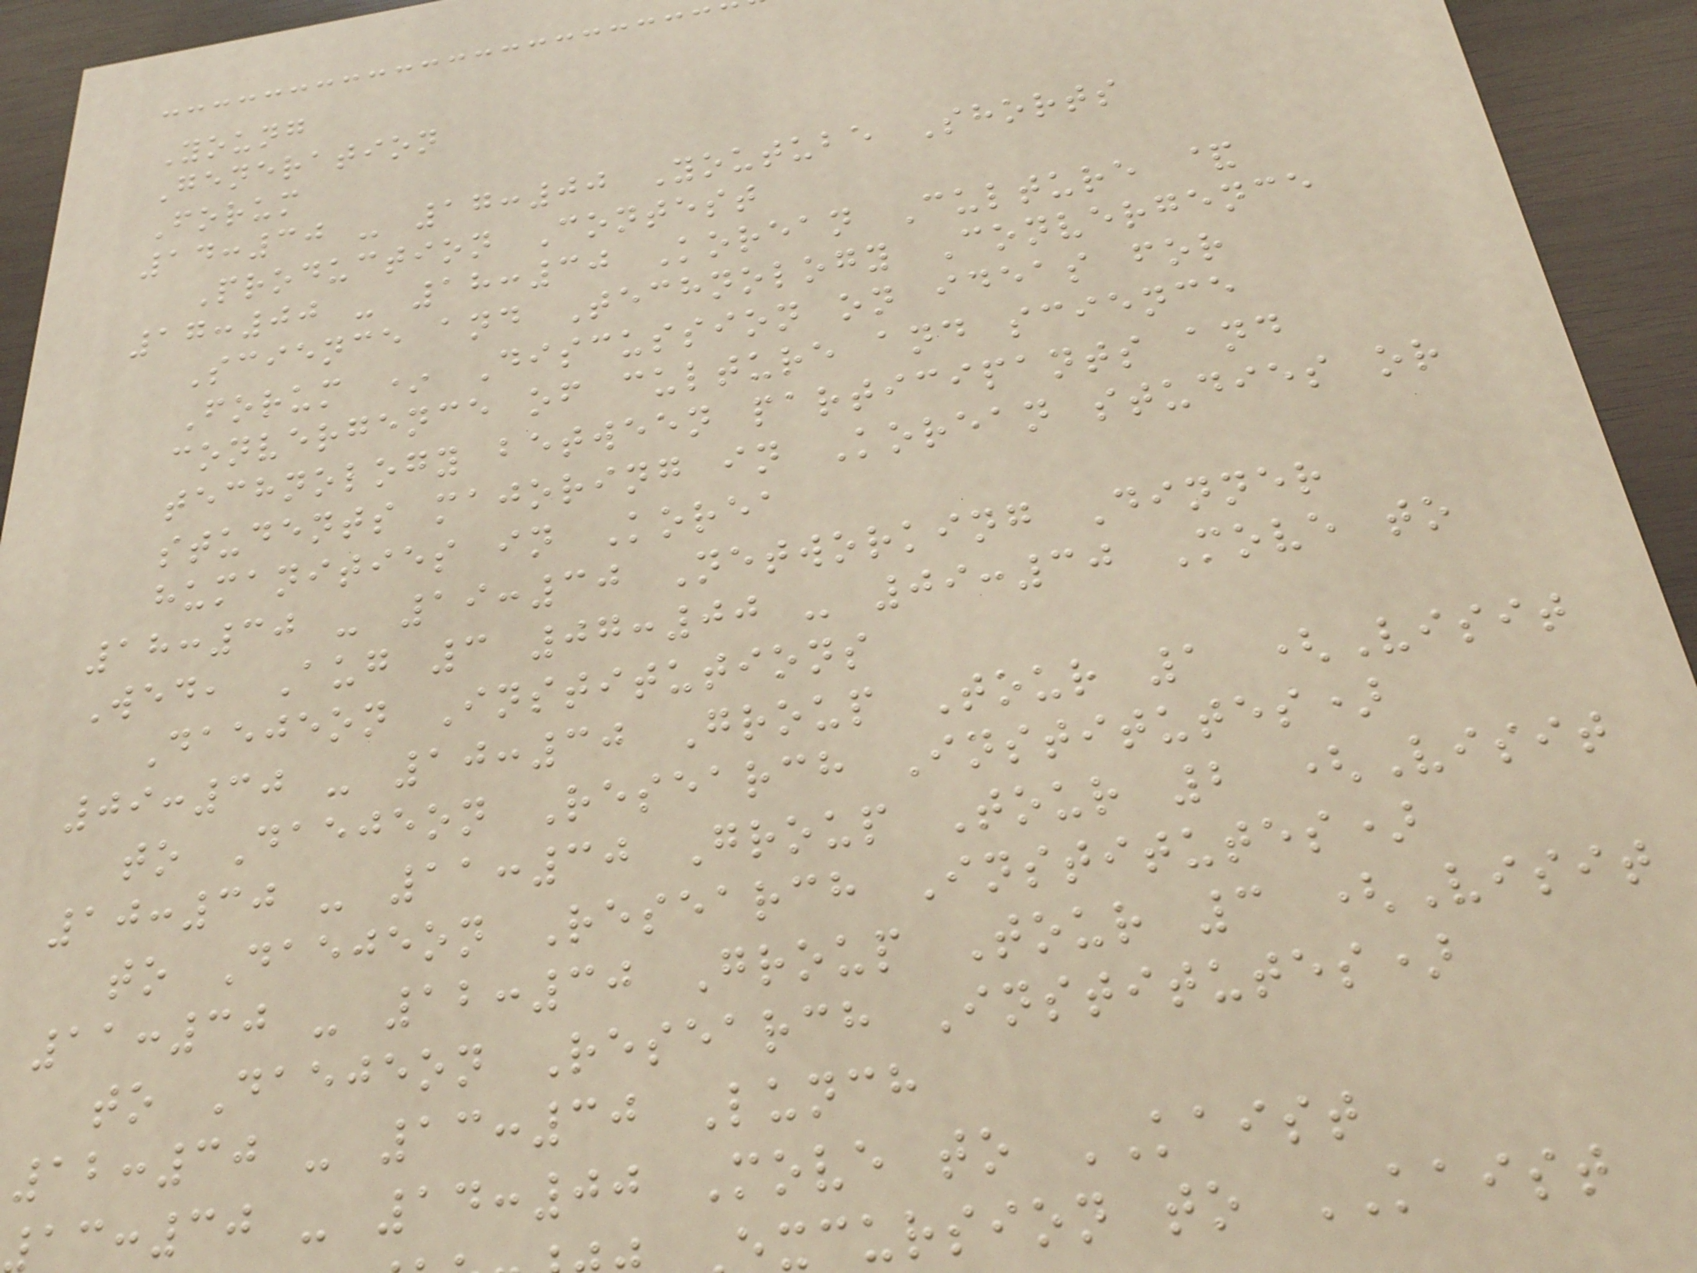Young
Generation
Forum
14:30 - 17:00 Youtube Shorts
Production Contest
17:00 - 18:30 Korean Culture &
Science and Technology Convergence
Forum * Discussion on ideas for
convergence of culture and science
technology between participants and
students majoring in Korean studies or
humanities in Korea
18:30 - 19:30 Networking Dinner
Wed, Aug 3 07:00 - 09:30 Move to
Daejeon Institutions
09:30 - 10:30 Group Tour 1 (Visit
to Daejeon Research Institutes)
10:30 - 11:30 Group Tour 2 (Visit
to Daejeon Research Institutes)
11:30 - 12:30 Group Tour 3 (Visit
to Daejeon Research Institutes)
12:30 - 13:30 Lunch
13:30 - 14:00 Move to KAIST
xcursion to KAIST
